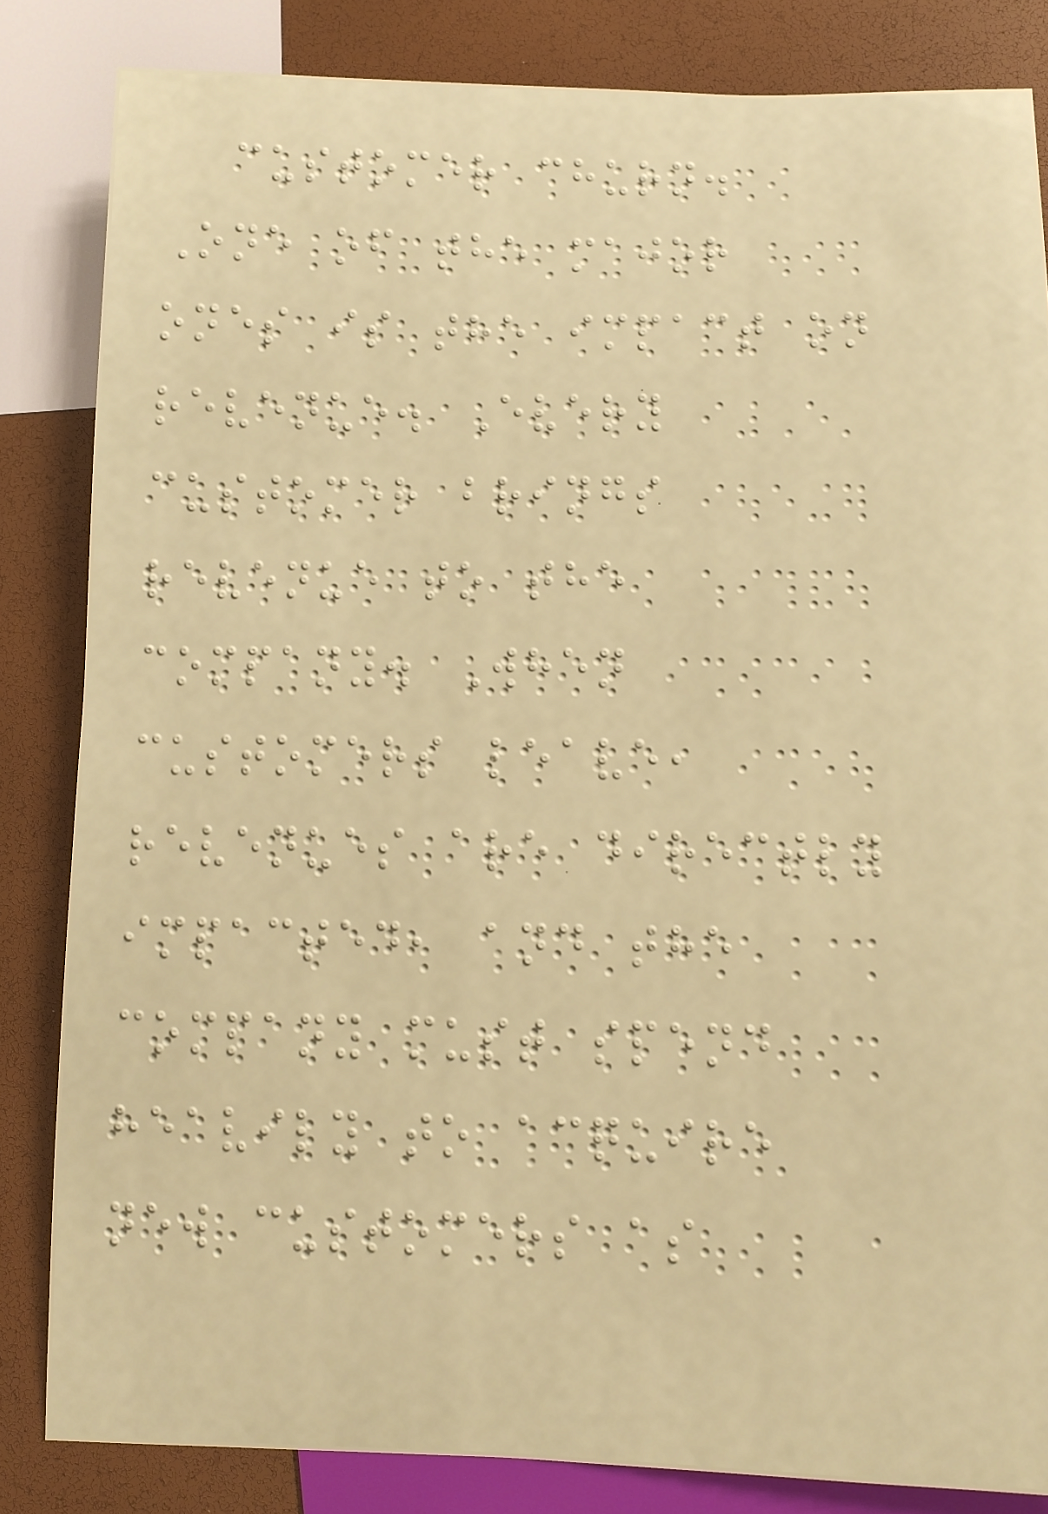customer churn.
One of the major
ones is the impact on
revenue. Every
customer brings
revenue to the
company. When
customers leave,
revenues are directly
impacted, and the
company must spend
heavily to acquire
new customers as
